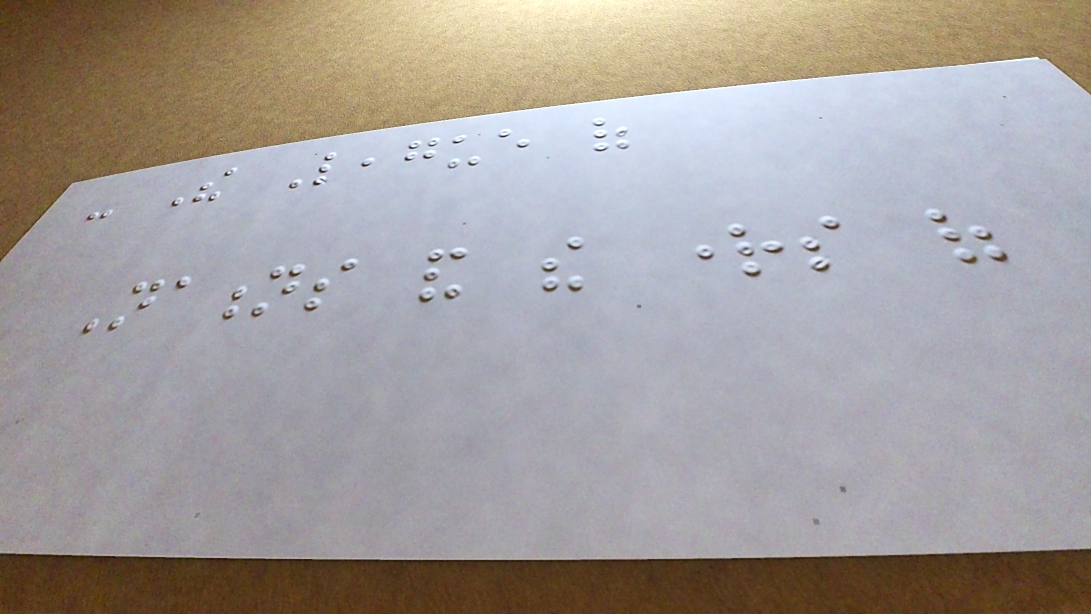- The League of
Nations and the rights of
